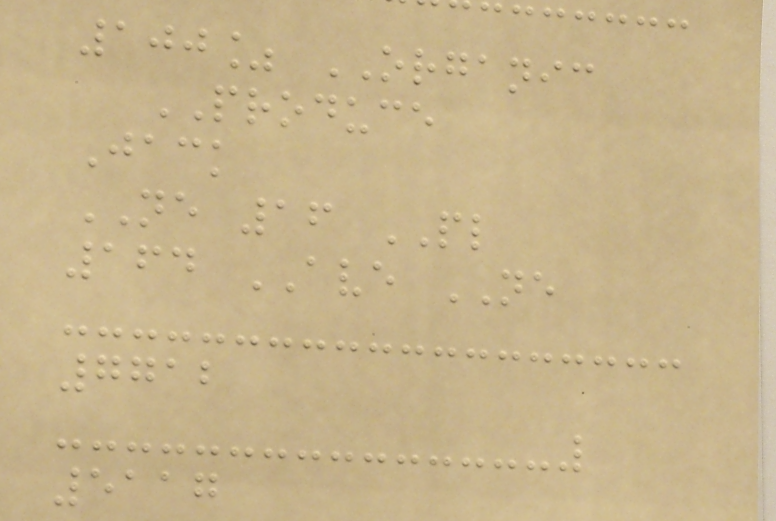100% ORGANIC
PRODUCE
Jack
NE 16 PL
164 AVE NE
7712
5117
